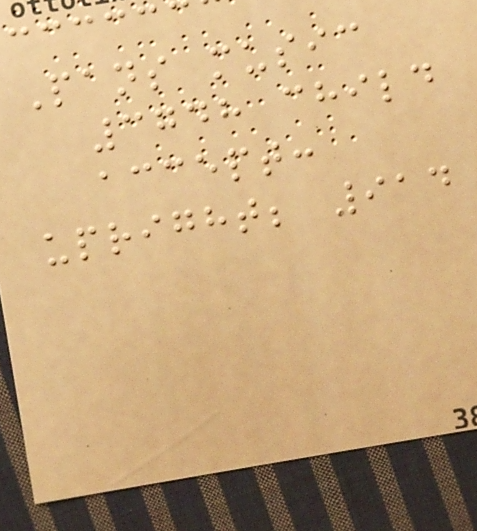Pans music
3748 child
accept:
upright; 914
